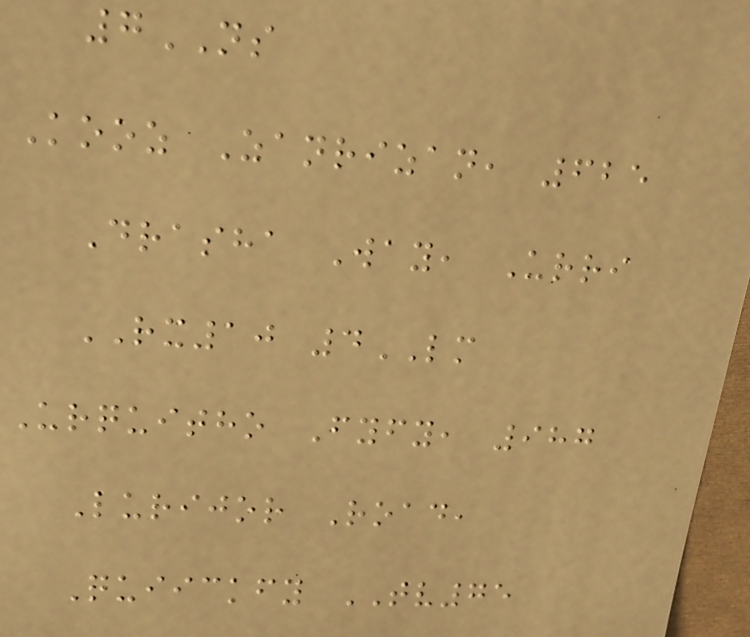7NS
Kooz Zanrizan, 625
Drasha Way, Urri
RX10 4LM
Urquitho Fyfy, 987
Lurijor Road,
Quiickfy TV75
